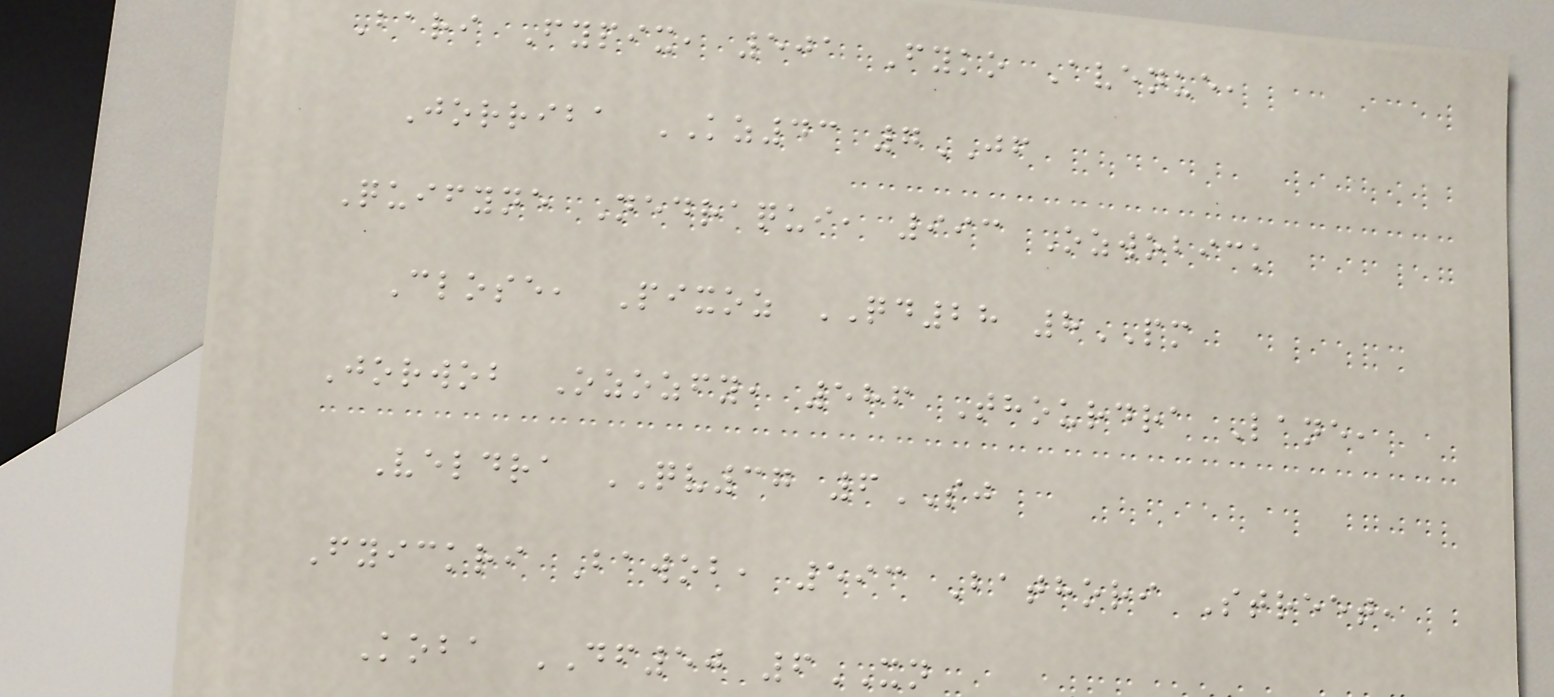Bari Fypix, 501 Fyko Avenue,
Jorriba KZ43 7JF
Quifyne Nedraqui, 993 Ozwobick
Close, Pixoz QD28 8PM
Jorwob Ozozfy, 586 Thourdra Lane,
Veldra QV37 6SJ
Fyickri Bawob, 593 Bathori Street,
Koba DF50 6XN
